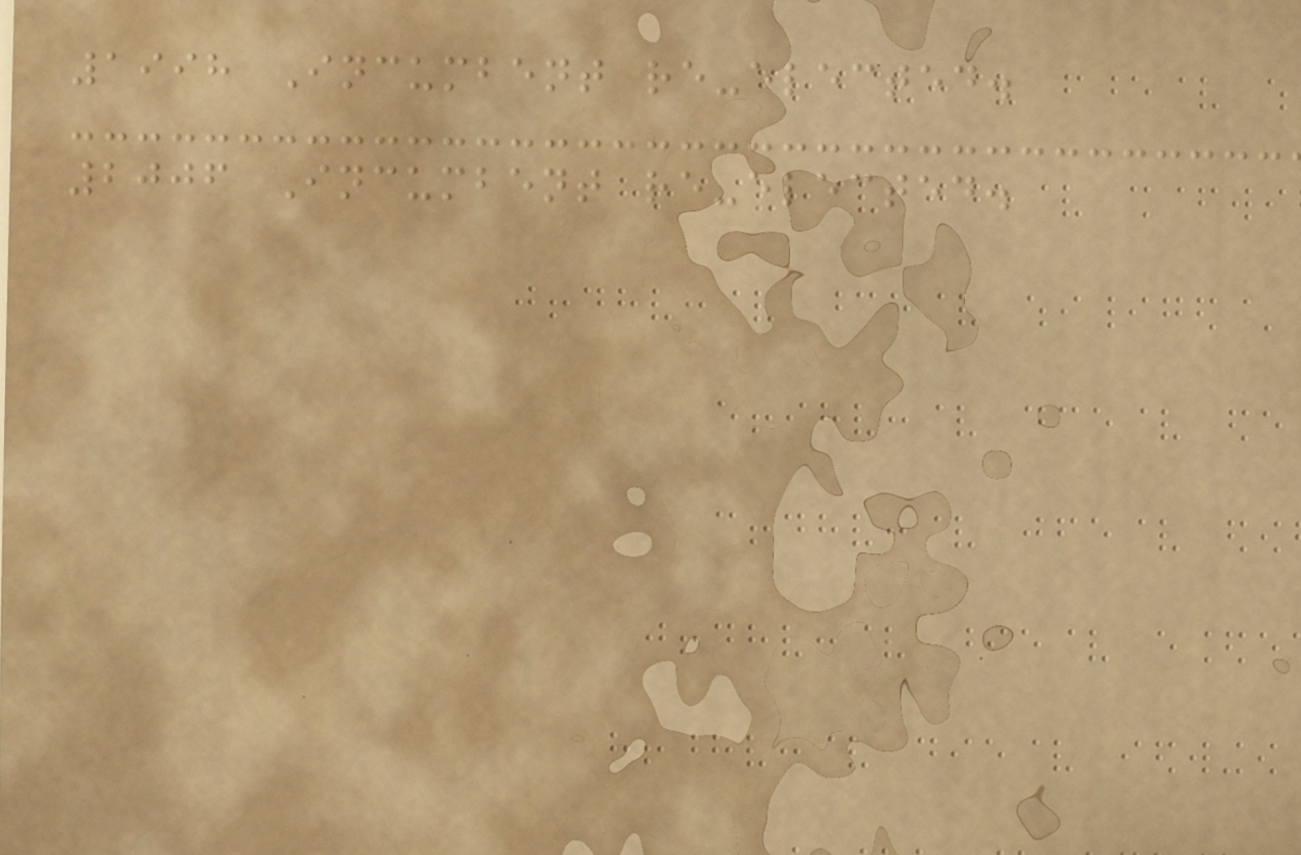1998 Incumbent re-elected.
2006 Incumbent re-elected.
